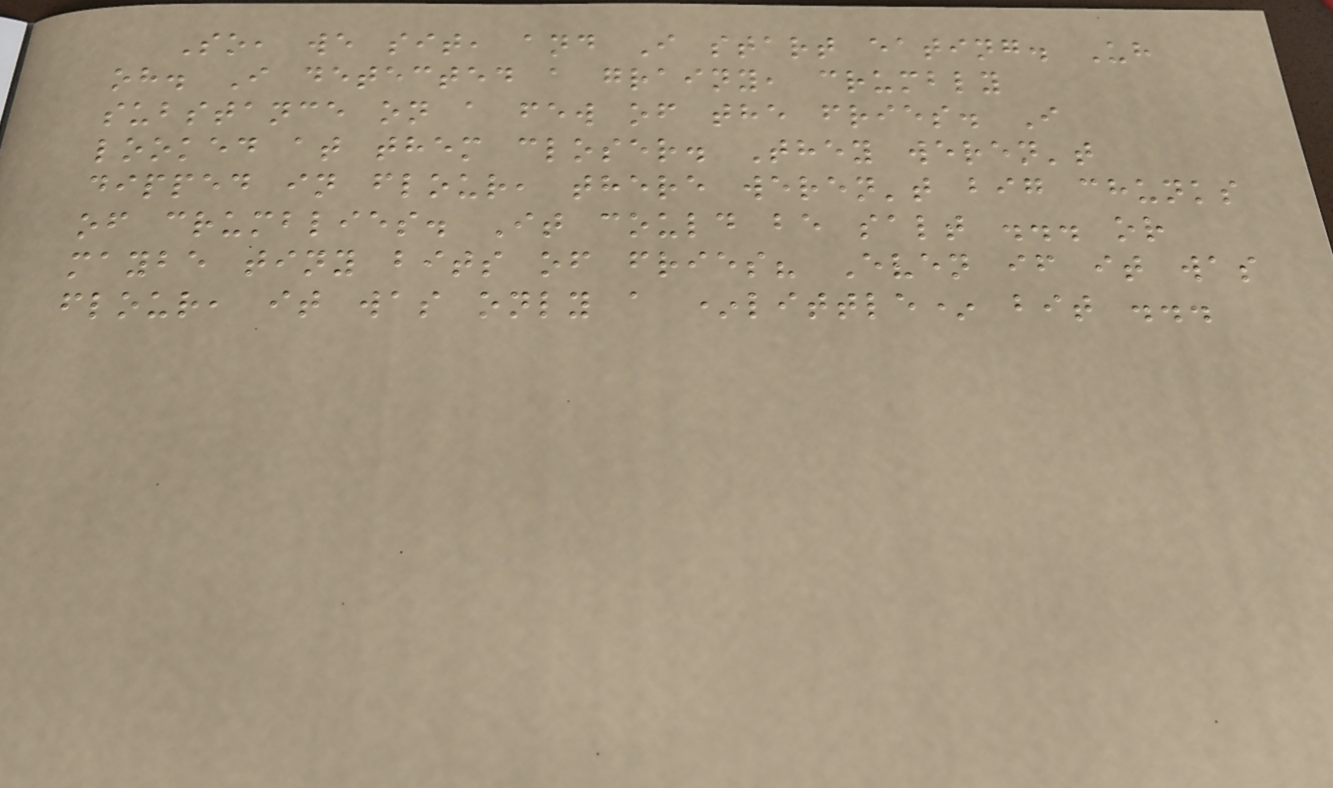So, we sit, and I start eating. Uh
oh. I detected a grainy, crumbly
substance on a few of the fries. I
looked at them closer. They weren't
dipped in flour, there weren't big chunks
of crumblies. It could be salt ... or
maybe tiny bits of fries? Even if it was
flour, it was only a *little* bit ...
